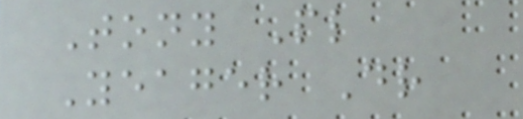Tony Pl
Yeager Dr
